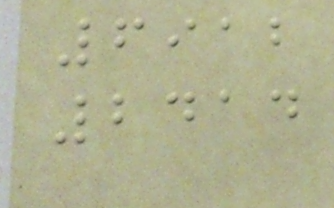6912
2414
